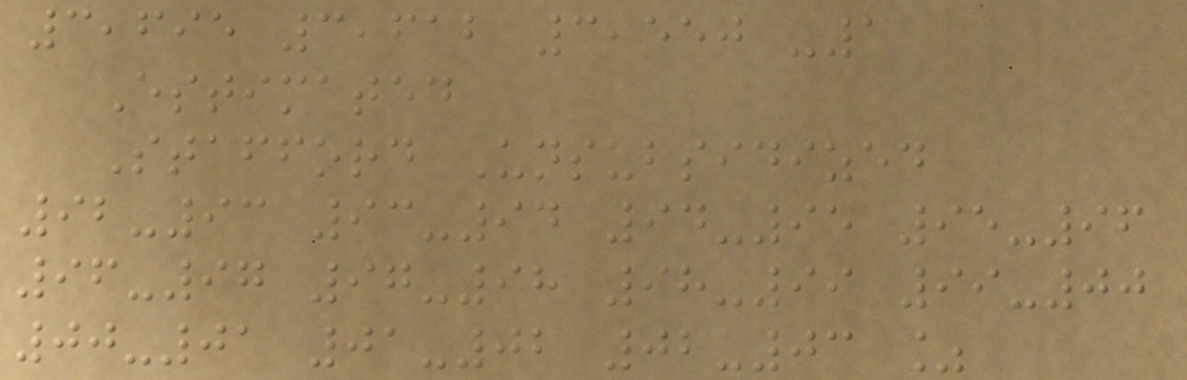3,695 3,612 3,550 -1
Estimated
Stafford Unsubsidized
92-93 93-94 94-95 95-96
96-97 97-98 98-99 99-00
00-01 01-02 02-03 %
